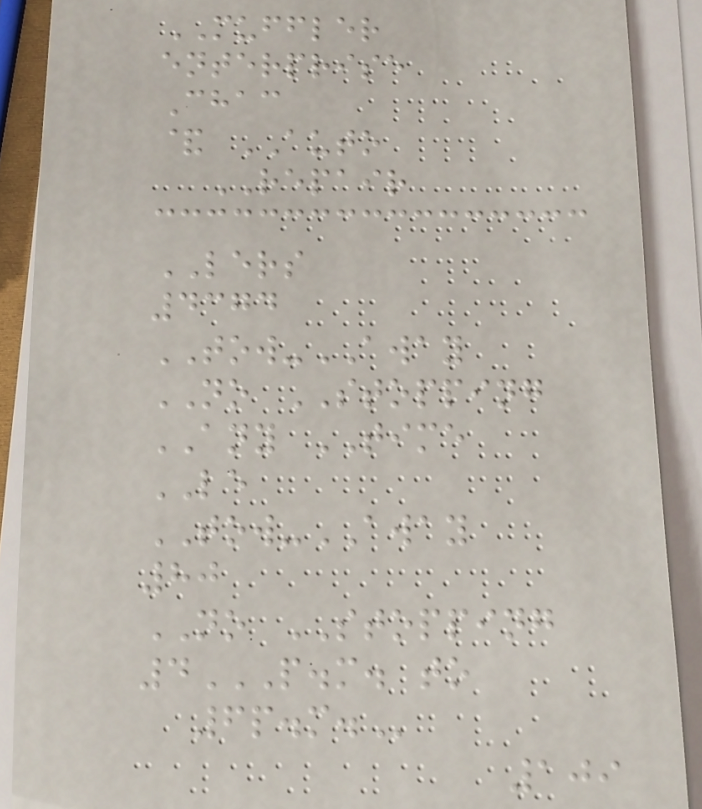MUFFLER
enterprise
Chac
& AUTO
REPAIR
LERS
4374
TOW-AWAY
NO STOPPING
ANY TIME
LE
TOW-AWAY
80
NO STOPPING
4P.M. TO
6P.M.
109
